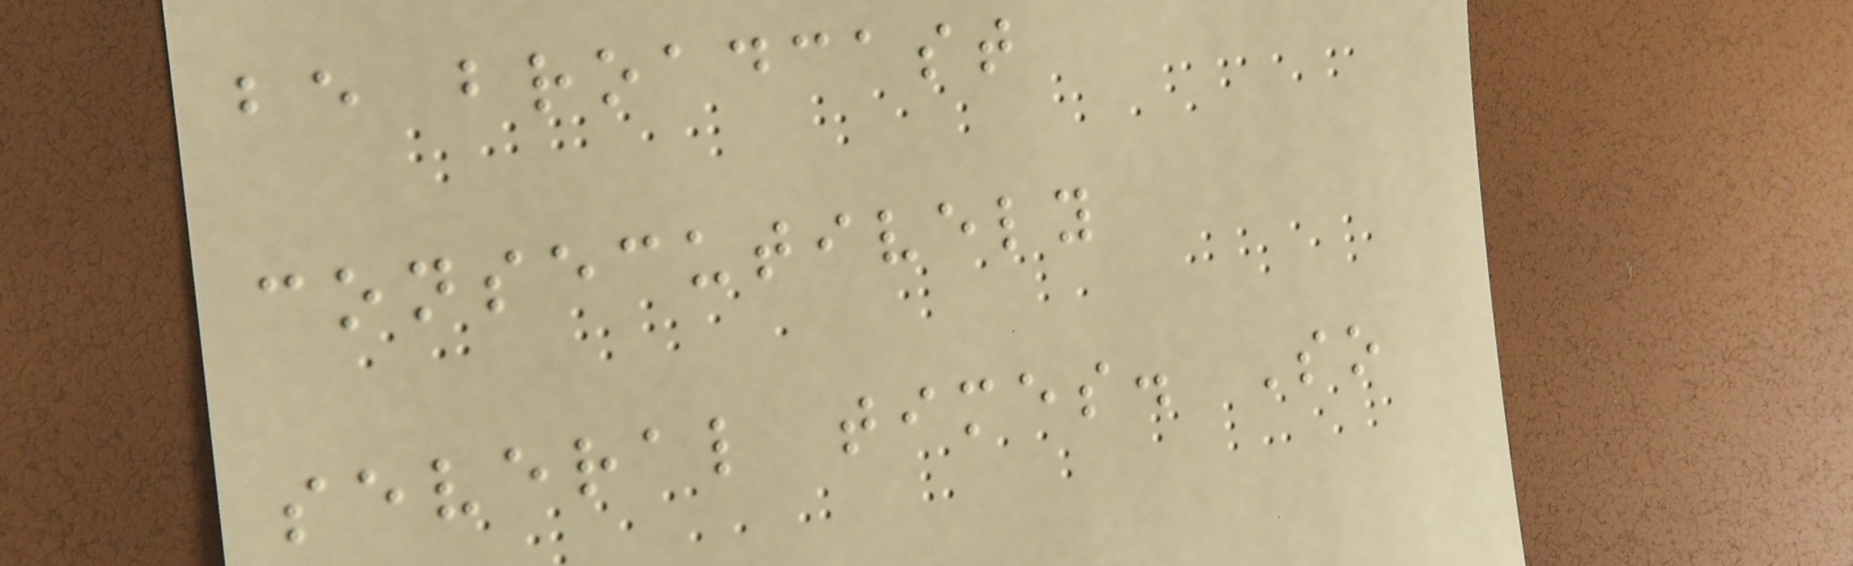be broadcast
consecutively
several times. So
